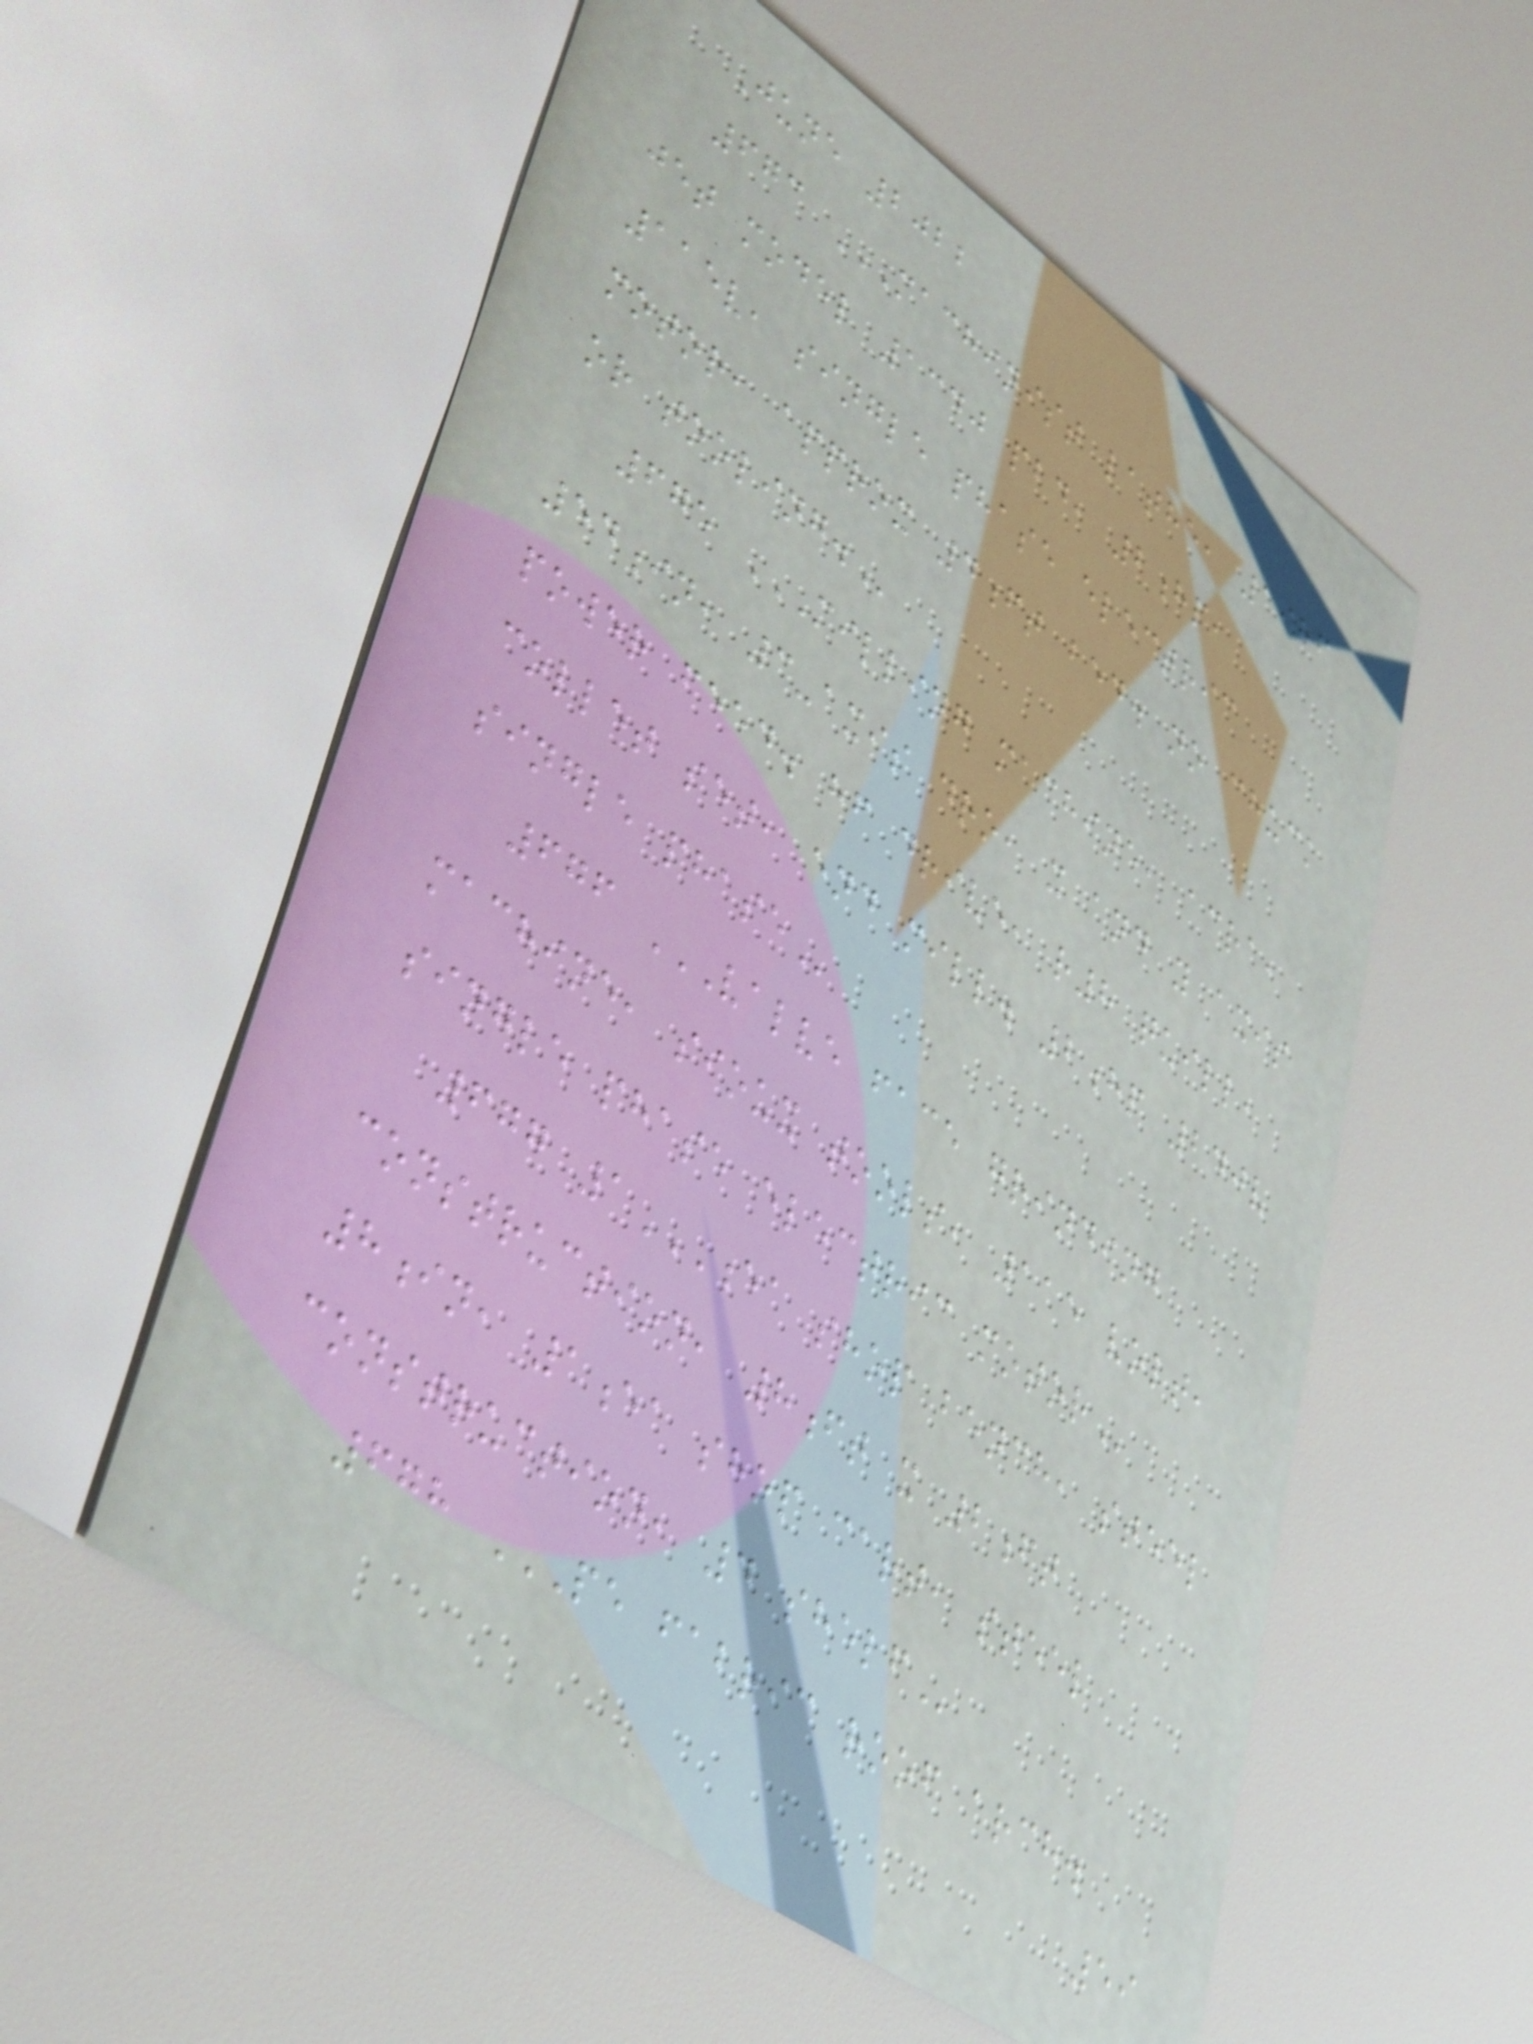June 2022
673 MACHINIST LATHE, 1986
JET MODEL 1340 PBD, 2HP,
115V, SINGLE PHASE ELECTRIC
MOTOR, APPROX 4FT BED. NO CHUCK
OR TOOLING.
675 MILLING MACHINE, ACRA,
54IN, 3-AXIS DRO, X AND Y AXIS
POWER FEED. HF DRIVE, R8 QUILL,
COLLET SET, END MILL. 2HP 240V
SINGLE PHASE
676 VALVE FACE GRINDING
MACHINE, SIOUX TOOLS, 115 VOLT,
SINGLE PHASE ELECTRIC MOTOR
677 1EA SHOP BENCH, STEEL
CONSTRUCTION, 8FT X 2FT
8IN, 1EA SHOP CART, STEEL
CONSTRUCTION, 4 SHELF
678 PE FABRIC ROOF ARCH.
59
